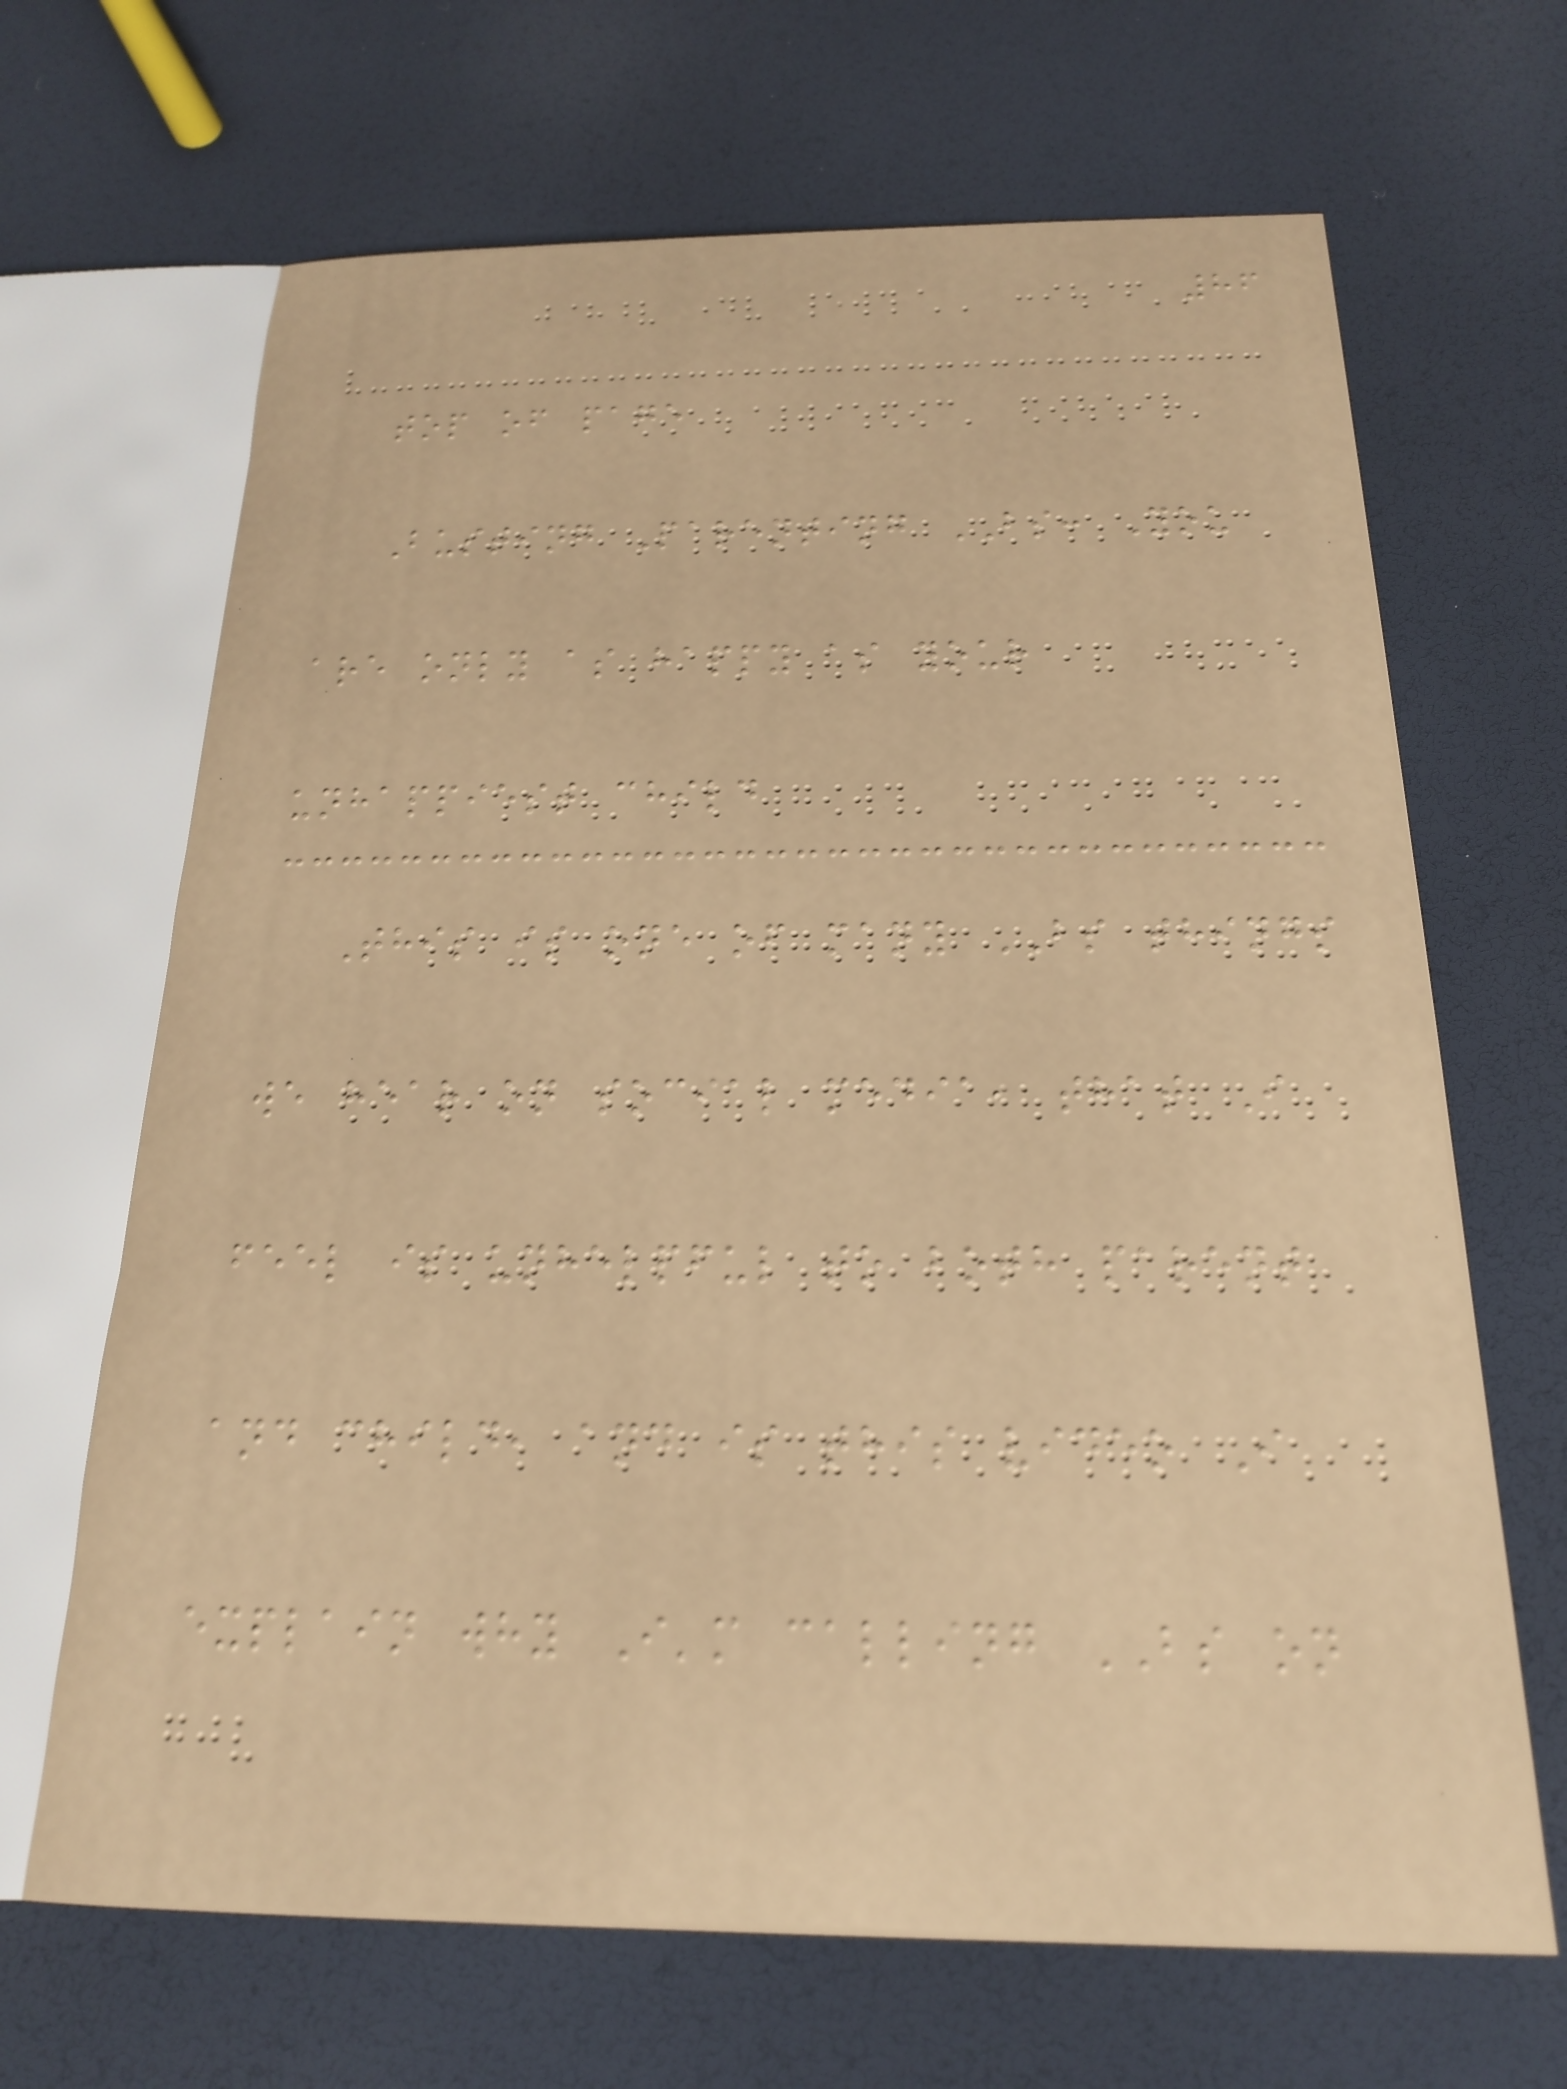86
top of page
Busting Parenting BS: You
are only as happy as your
unhappiest child
This is one of many BS things
we hear on social media, that I
feel is unhelpful to both parent
and child, and is this video I
explain why I'm calling BS on
